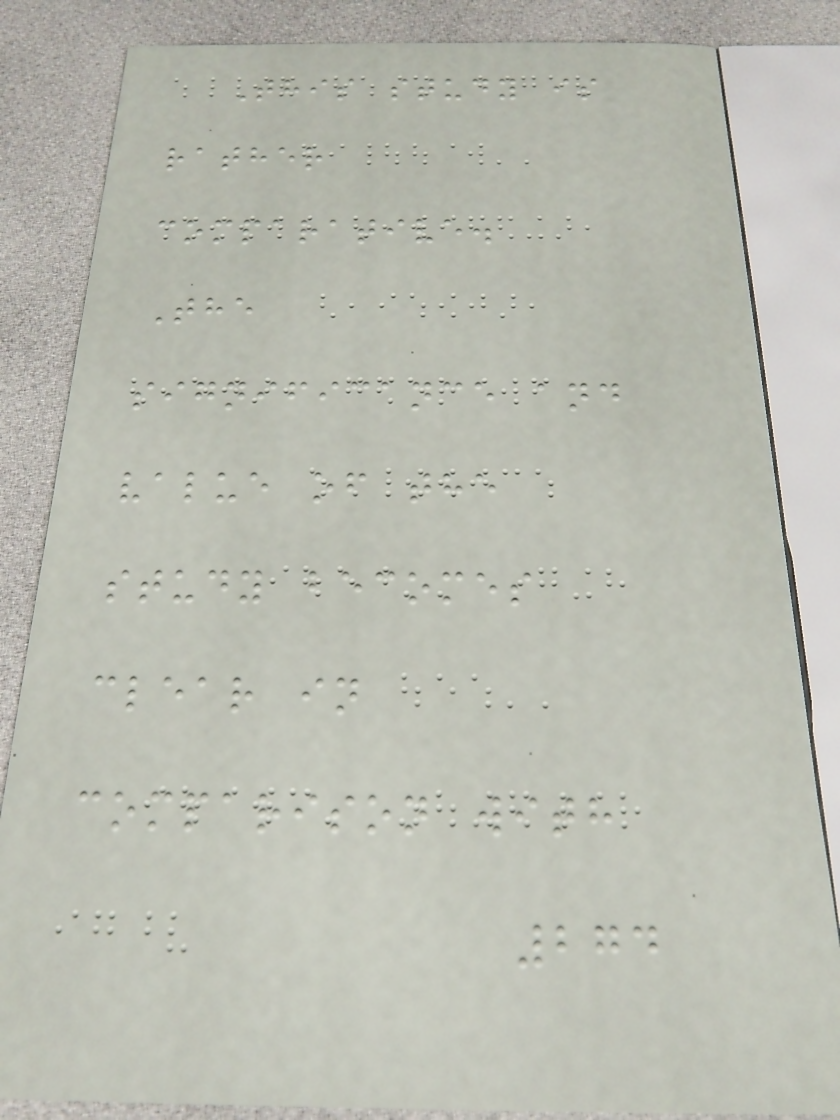This study is
rather
comparative.
The
significance and
value of the
study becomes
clear in
comparison with
274
